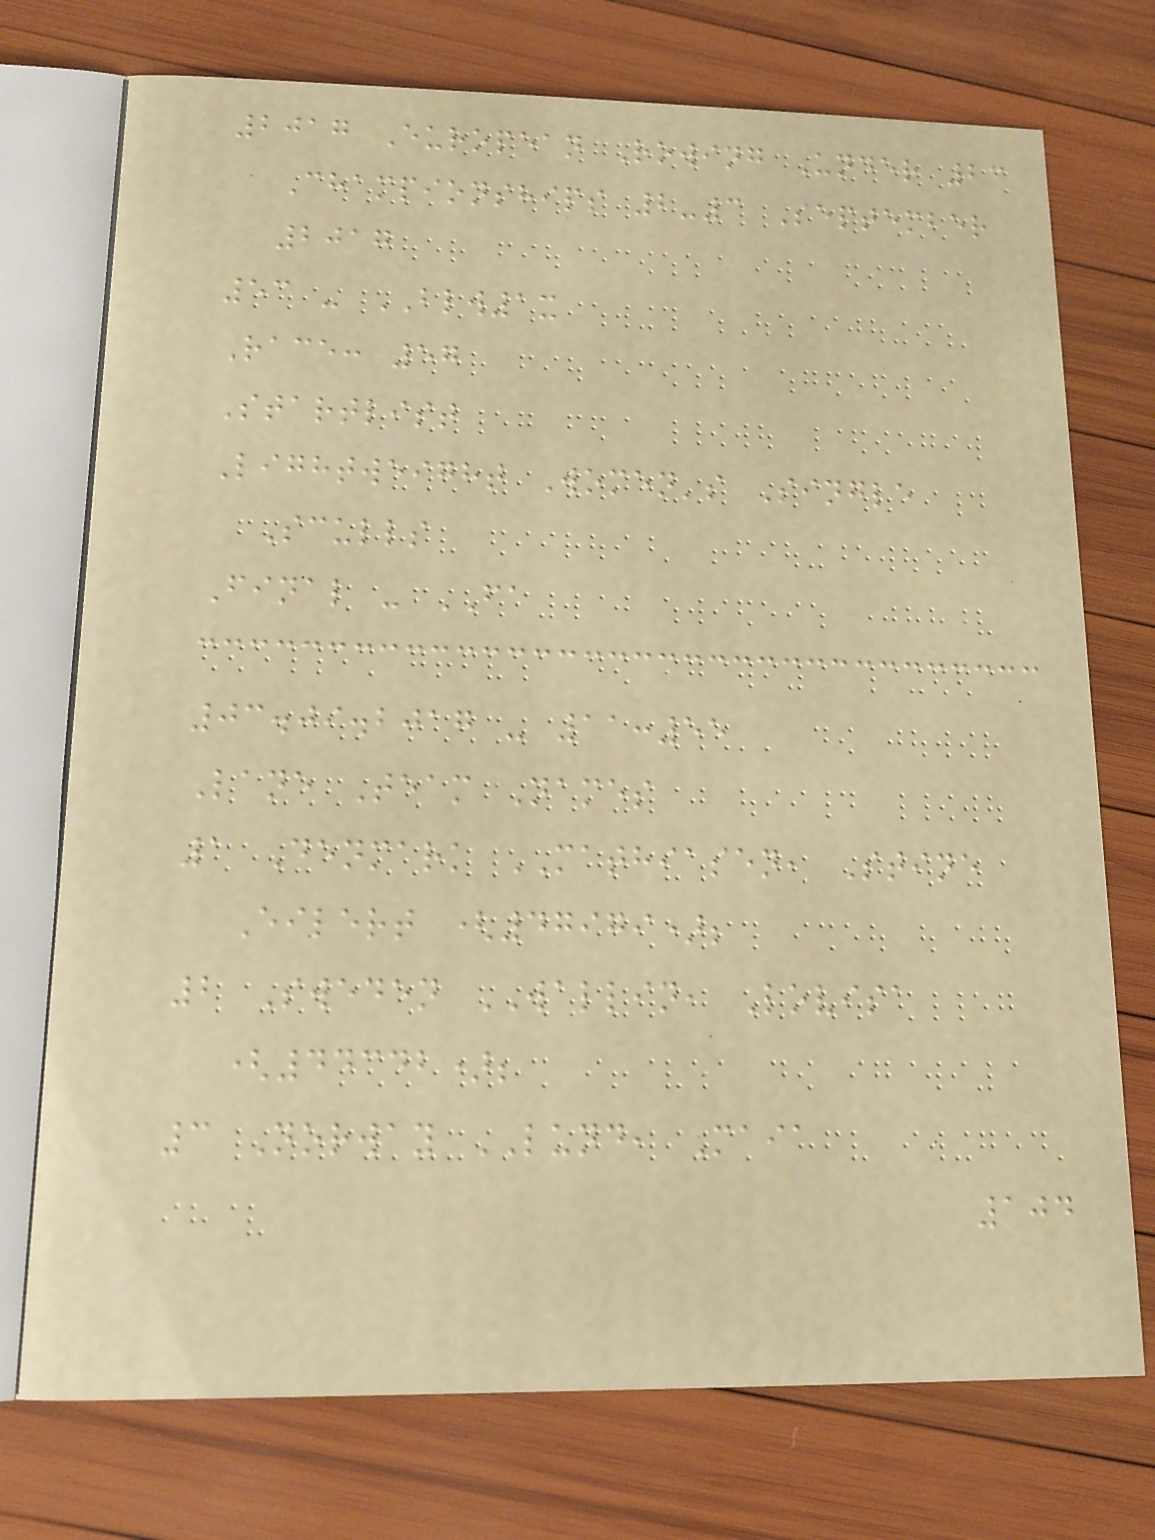2017 European Rowing Under 23
Championships 2-3 September
2017
53 - BLW1x
Race: 57
Startlist
Lightweight Women's Single
Sculls
Final - FA
03.09.2017 - 11:55
Lane Team Names
1 Denmark MATHIASEN, Stine
Eilert (47979);
2 Sweden WALLIN, Lovisa
(44342);
3 Norway LUND, Maia
104
